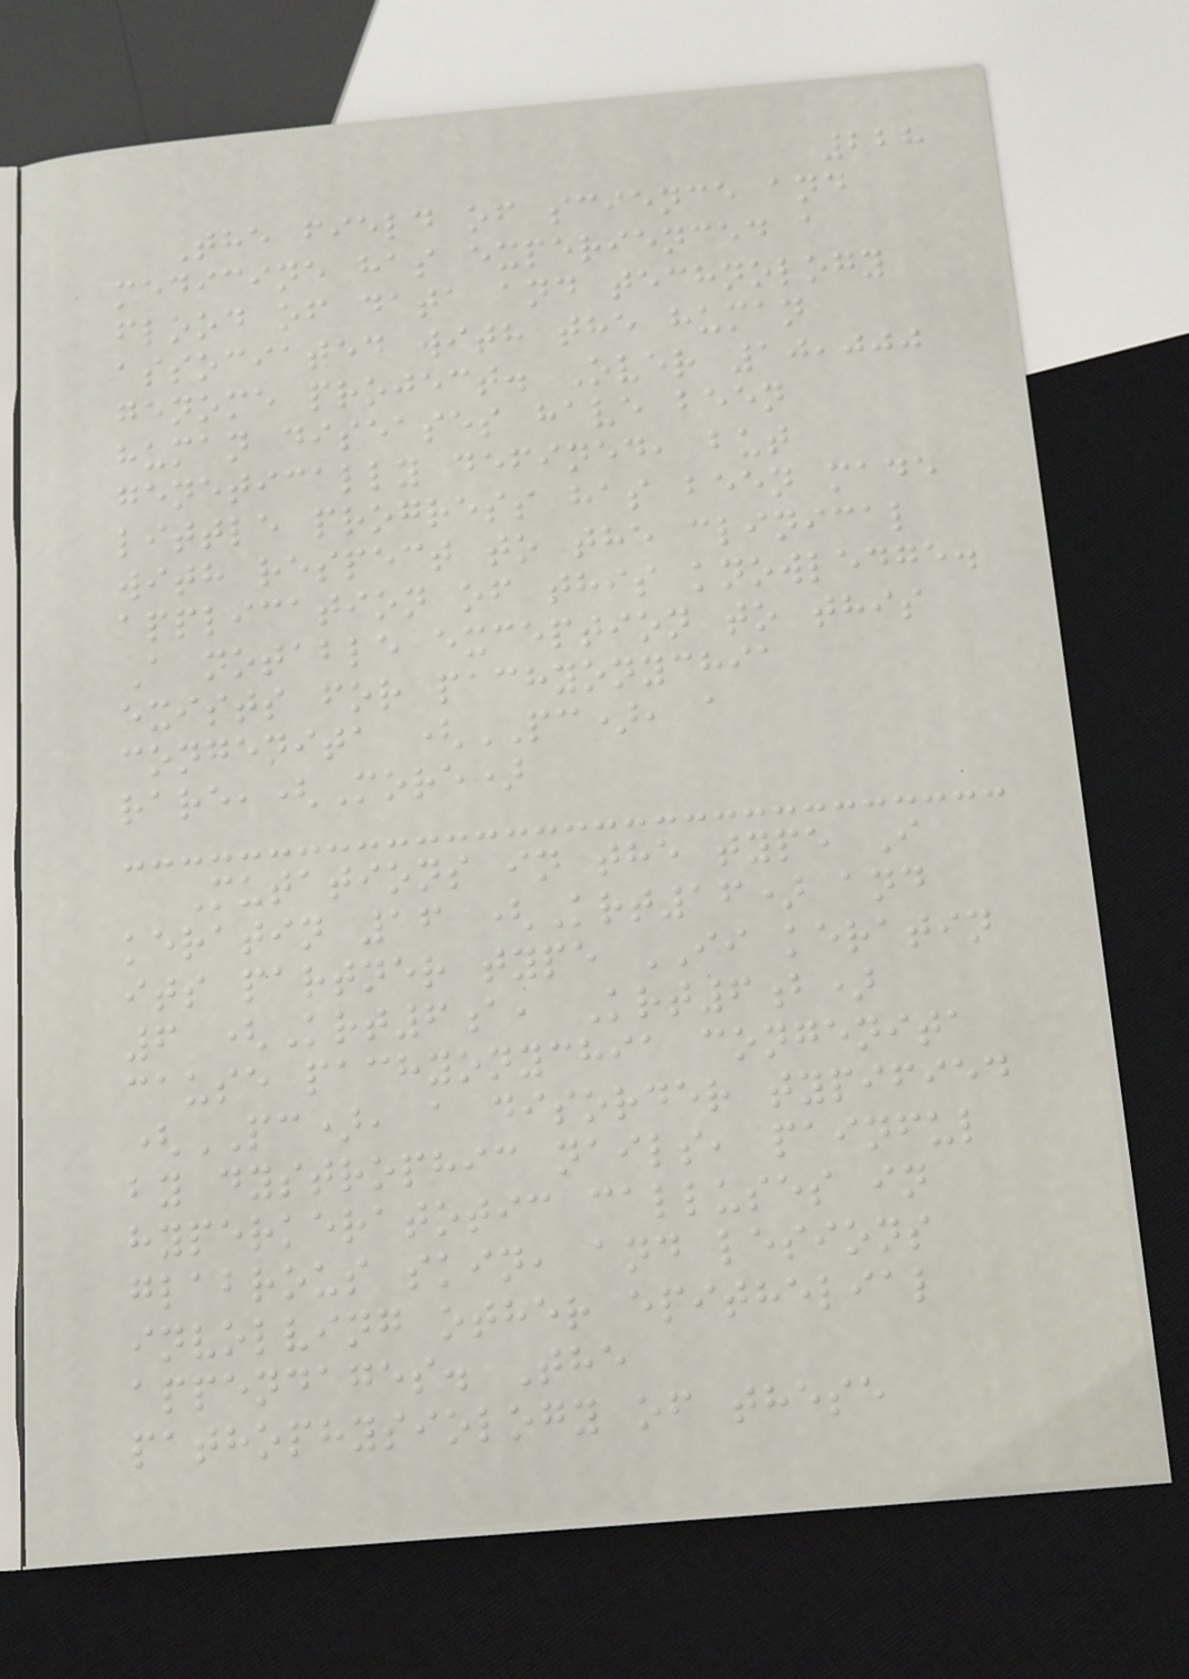228
The field of science and
medicine has experienced a
flood of data and technology
associated with the human
genome project. Over 10,000
human diseases have been
genetically defined, but
little progress has been made
with respect to the clinical
application of this knowledge.
A notable exception to this
exists for pachyonychia
congenita (PC), a
rare,(More)
Mutations in the type I
keratin 16 (Krt16) and
its partner type II keratin
6 (Krt6a, Krt6b)
cause pachyonychia congenita
(PC), a disorder typified
by dystrophic nails, painful
hyperkeratotic calluses in
glabrous skin, and lesions
involving other epithelial
appendages. The
pathophysiology of these
